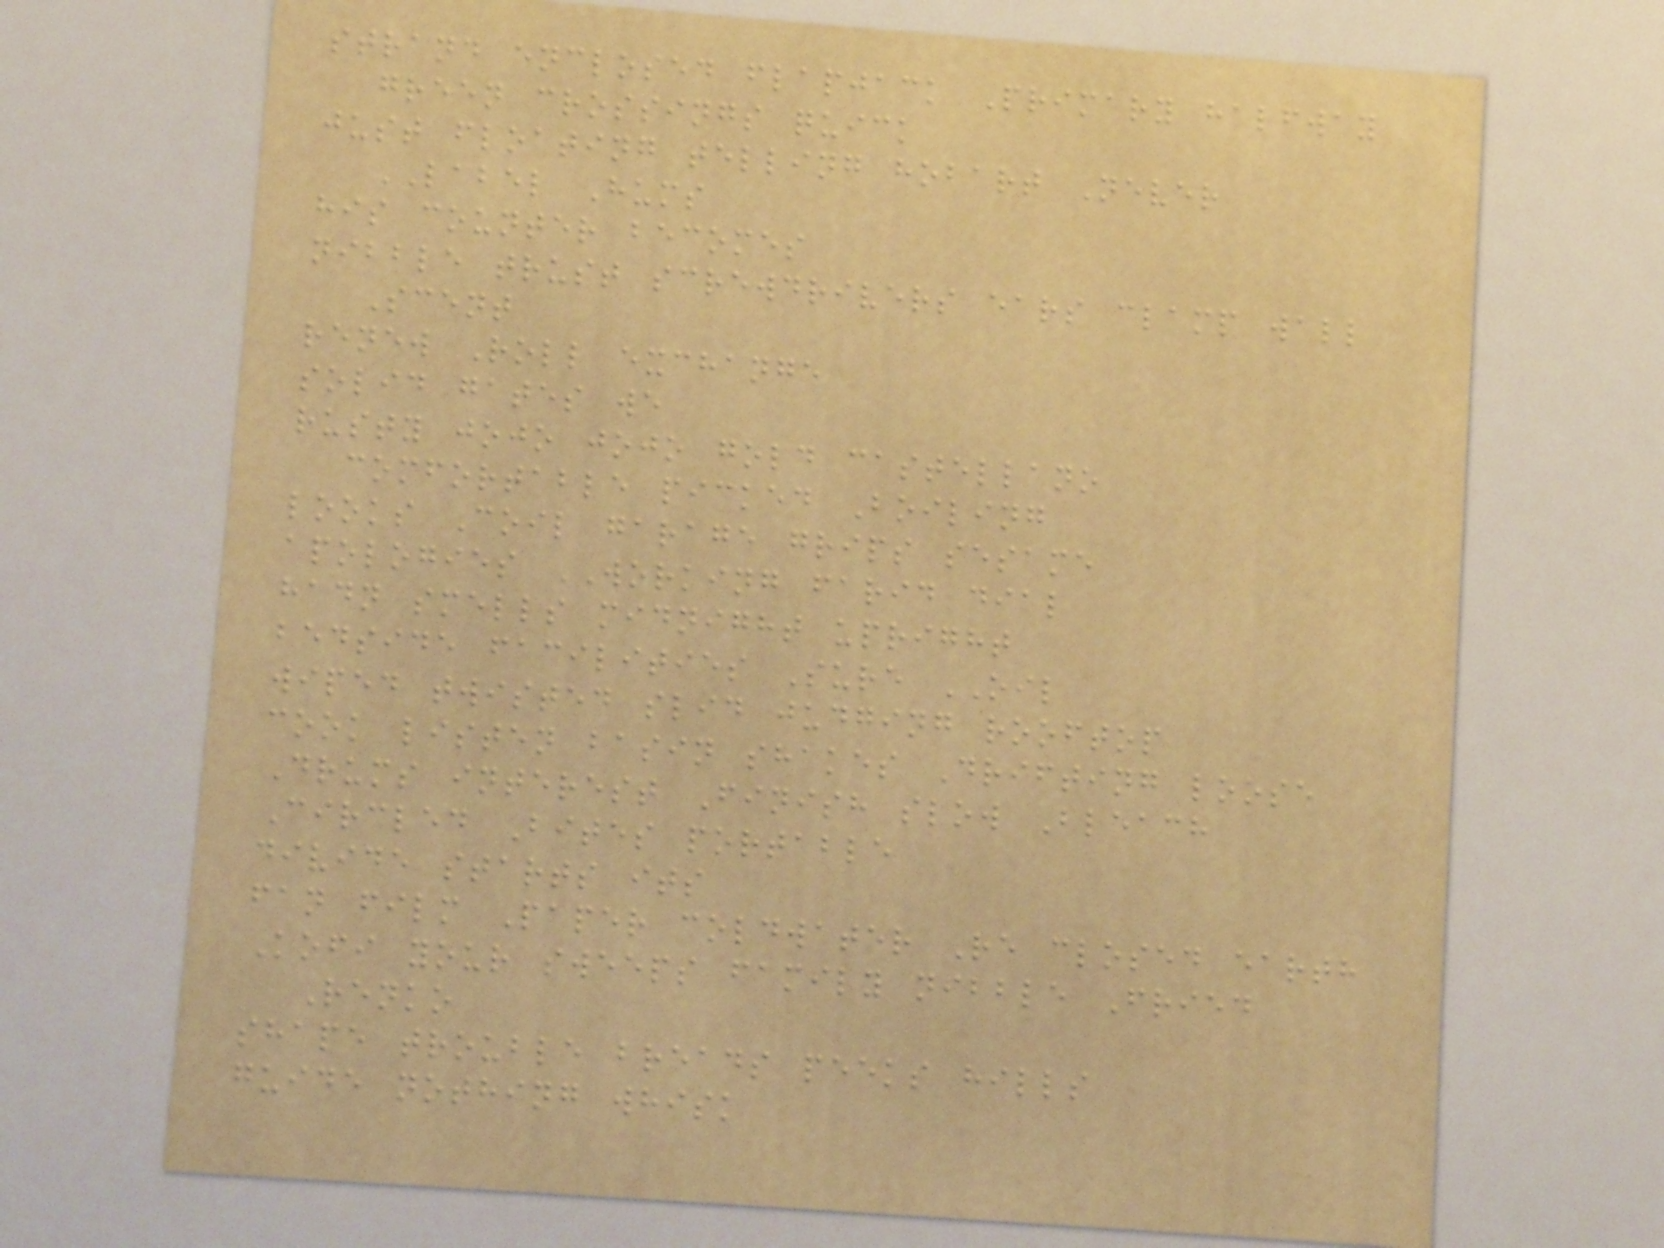strand enclosed flapjack Primary halfway
green crossings quick
just floating telling hobart Never
LABEL Hums
his counter becomes
nibble trust screwdrivers ears clamp wall
Scent
renew Roll exchange
solid gates we
rusty jojo jojo gold castellano
comfortable picked Boiling
looks Coil garage grips sesame
apologies WORKING farid dial
hadn smells midnight upright
bedside facilities Sure OIL
wiped twisted slid judging rooftop
cook listen basin shakes Drifting loose
Drums interest Finish slow Bleach
Circled Bites portable
divide starts its
fan film Paper coldwater Re closed earth
Kofi your sweeps family nibble Fried
Renko
shape trouble breads peeks hills
guide nothing whisk
